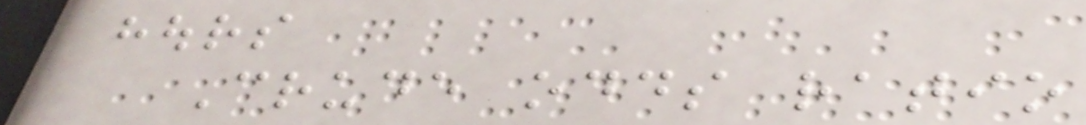hours
Crude odds ratio
